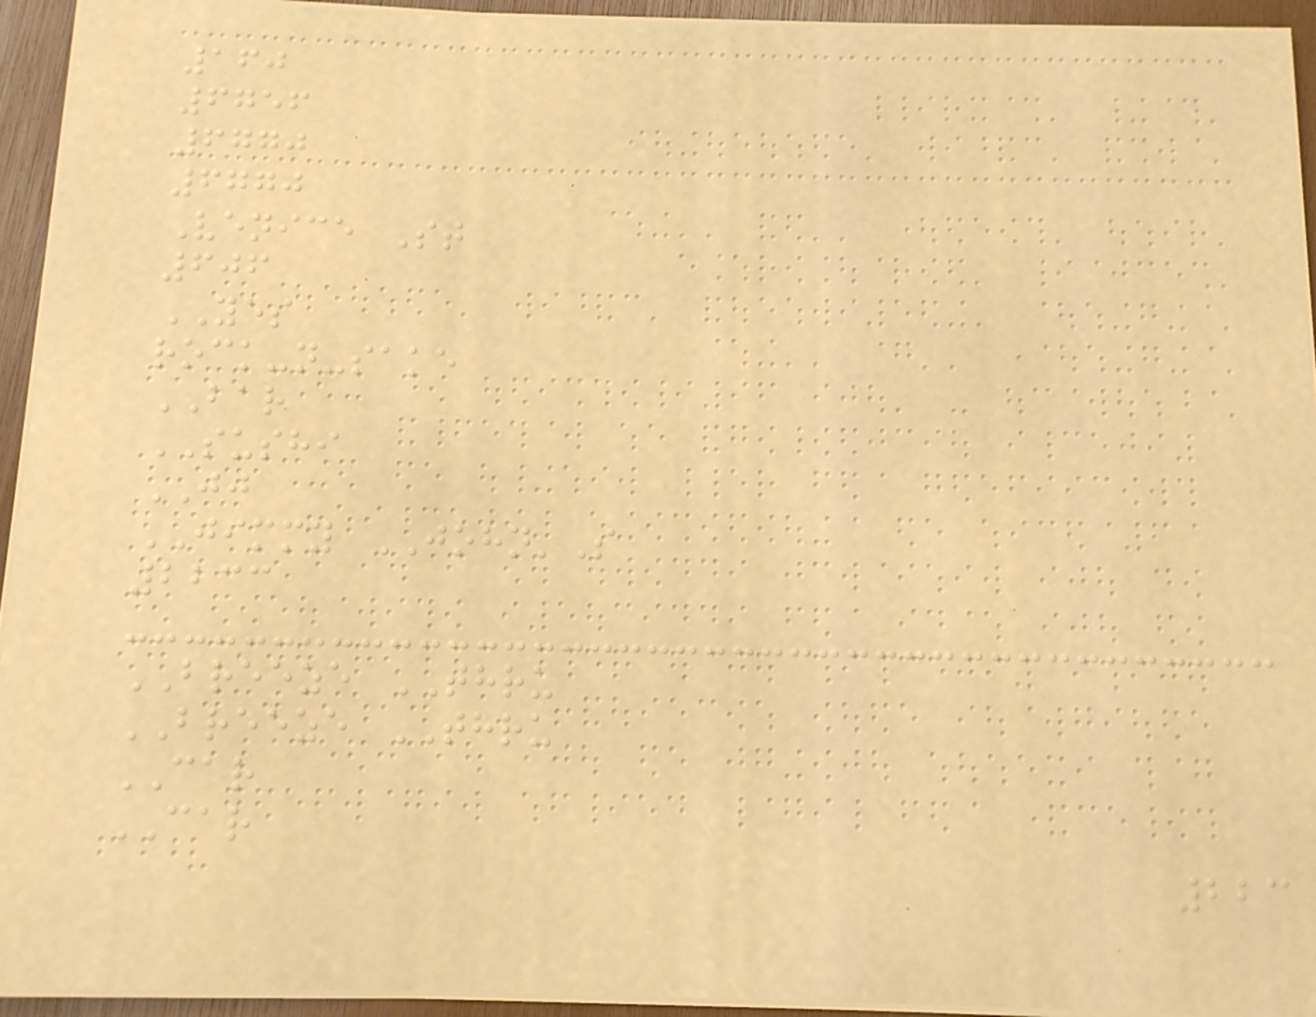160
6756
6770
6770
Venice St
606
YES
rock-n-sake
BAR
SUSHI
JJ
JIMMY JOHN'S
2233
BREEZE THRU
BREEZE THRU
CAR
CAR
223
